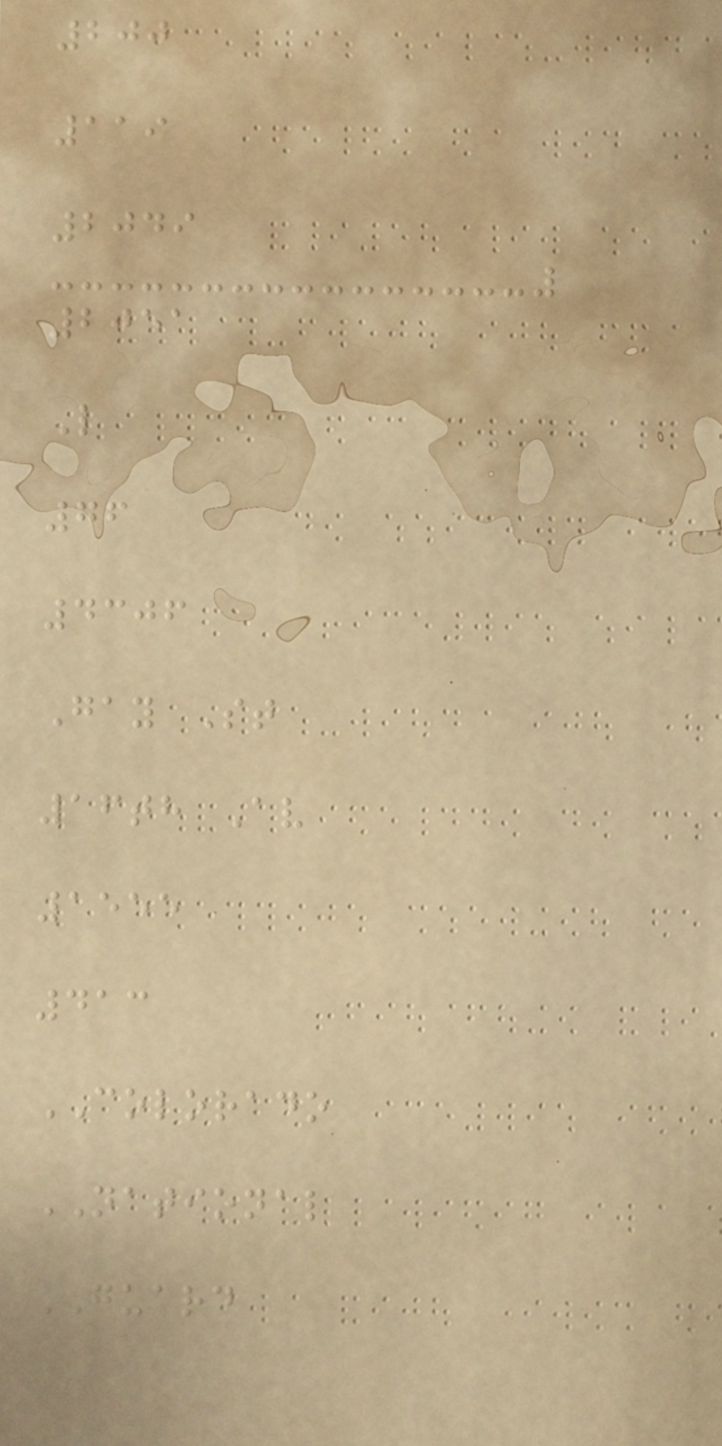200
119
2049
2051
L
76
4306
Gay St
16th Av
1555
413
COLORADO
NATIONAL
GUARD
